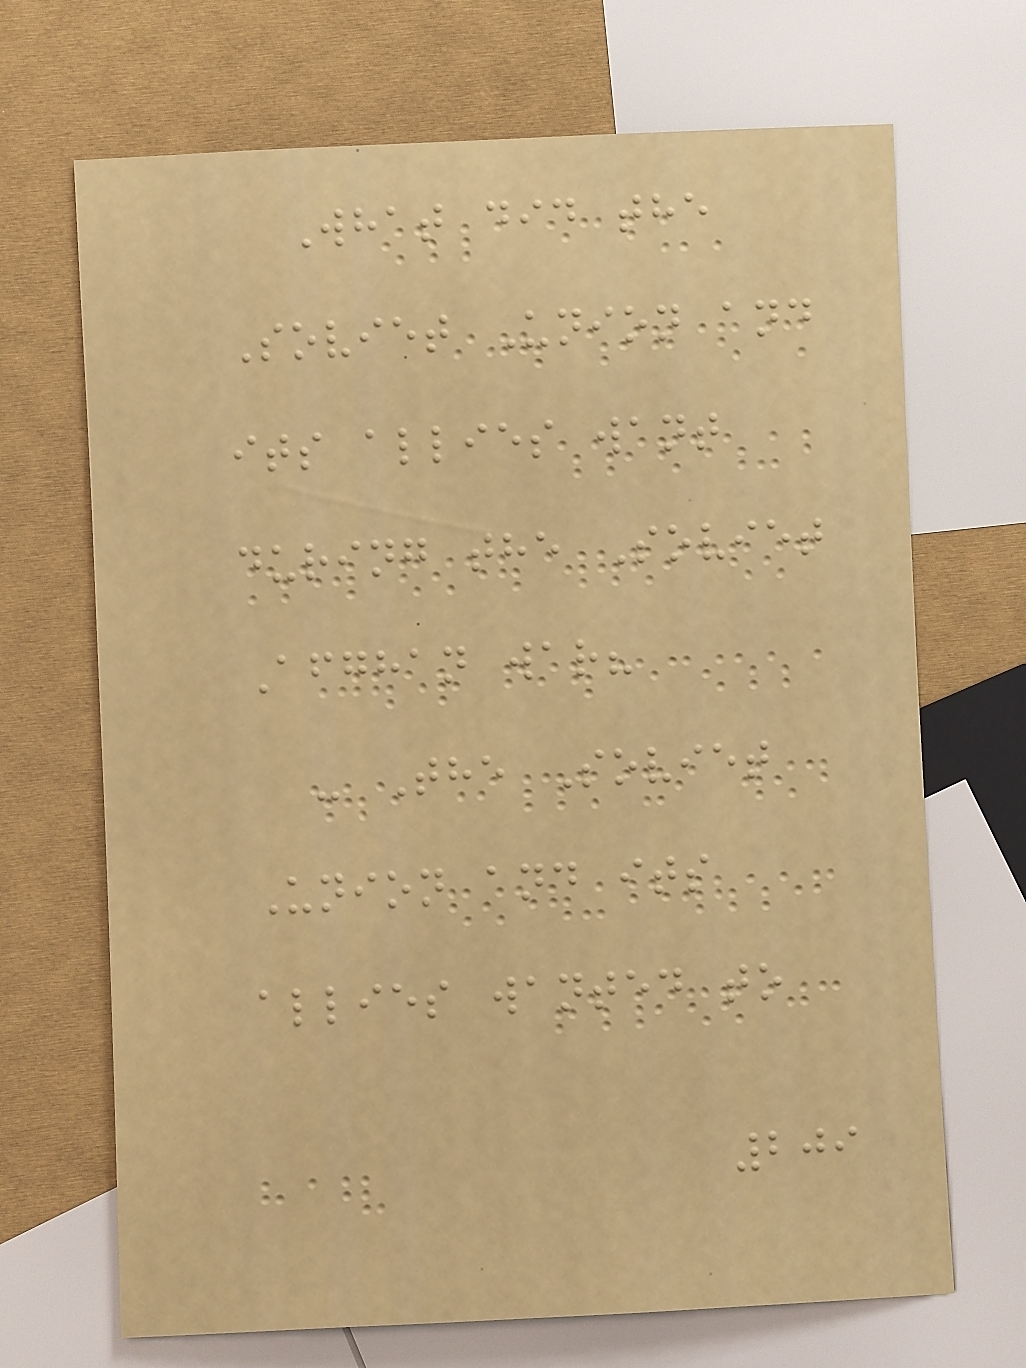What did the
Soviet Union and
its allies want
during the Soviet
Afghan war?
- The Soviet
Union and its
allies wanted to
209
